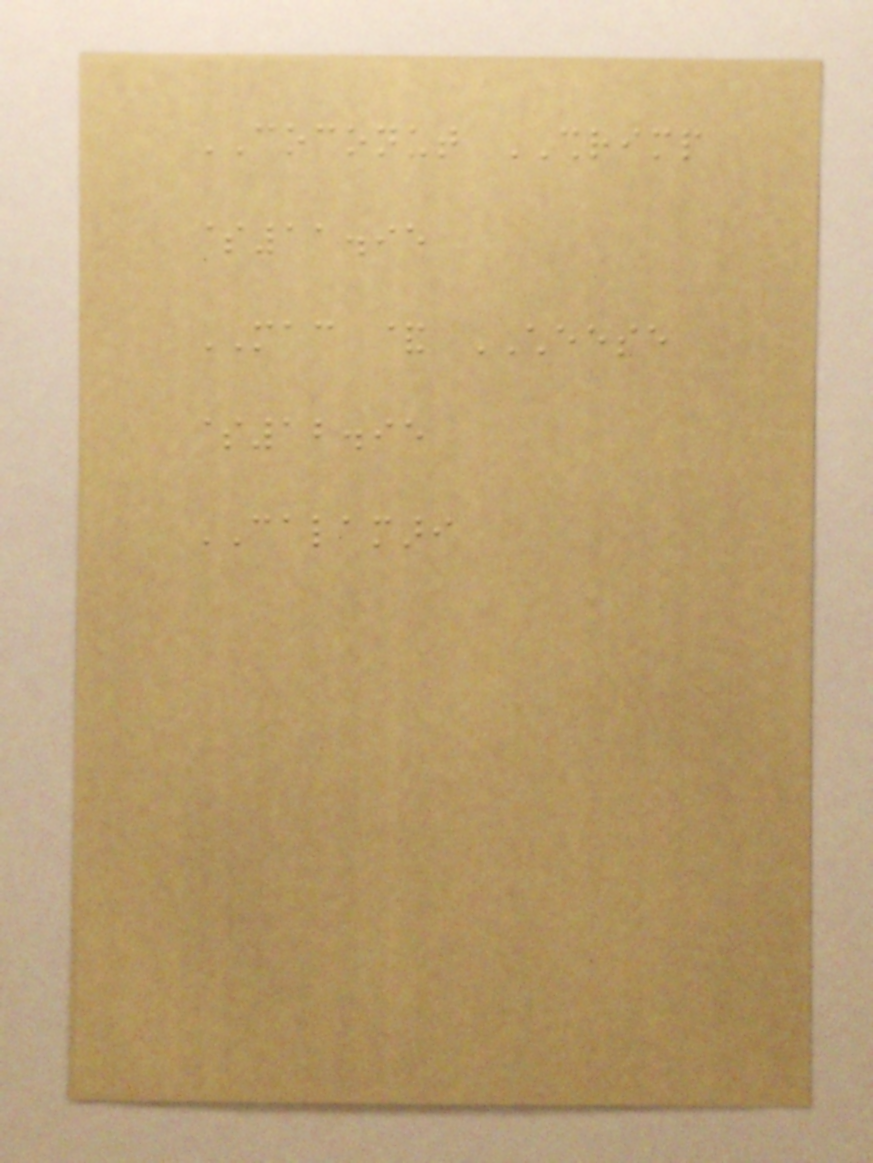COCONUT SHRIMP
$11.95
MAC & CHEESE
$12.95
CALAMARI
